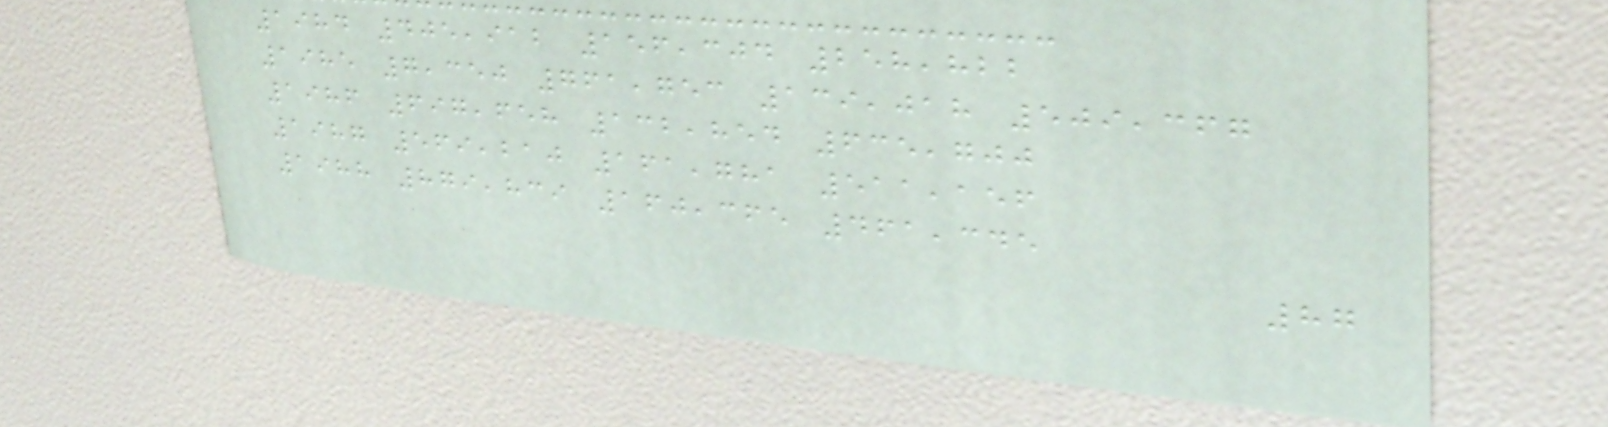1984 405,912 156,304 258,822
1985 7,350 761,753 139,018 509,367
1986 697,658 132,854 635,700
1987 569,210 161,781 511,156
1988 879,839 160,365 461,345
87
